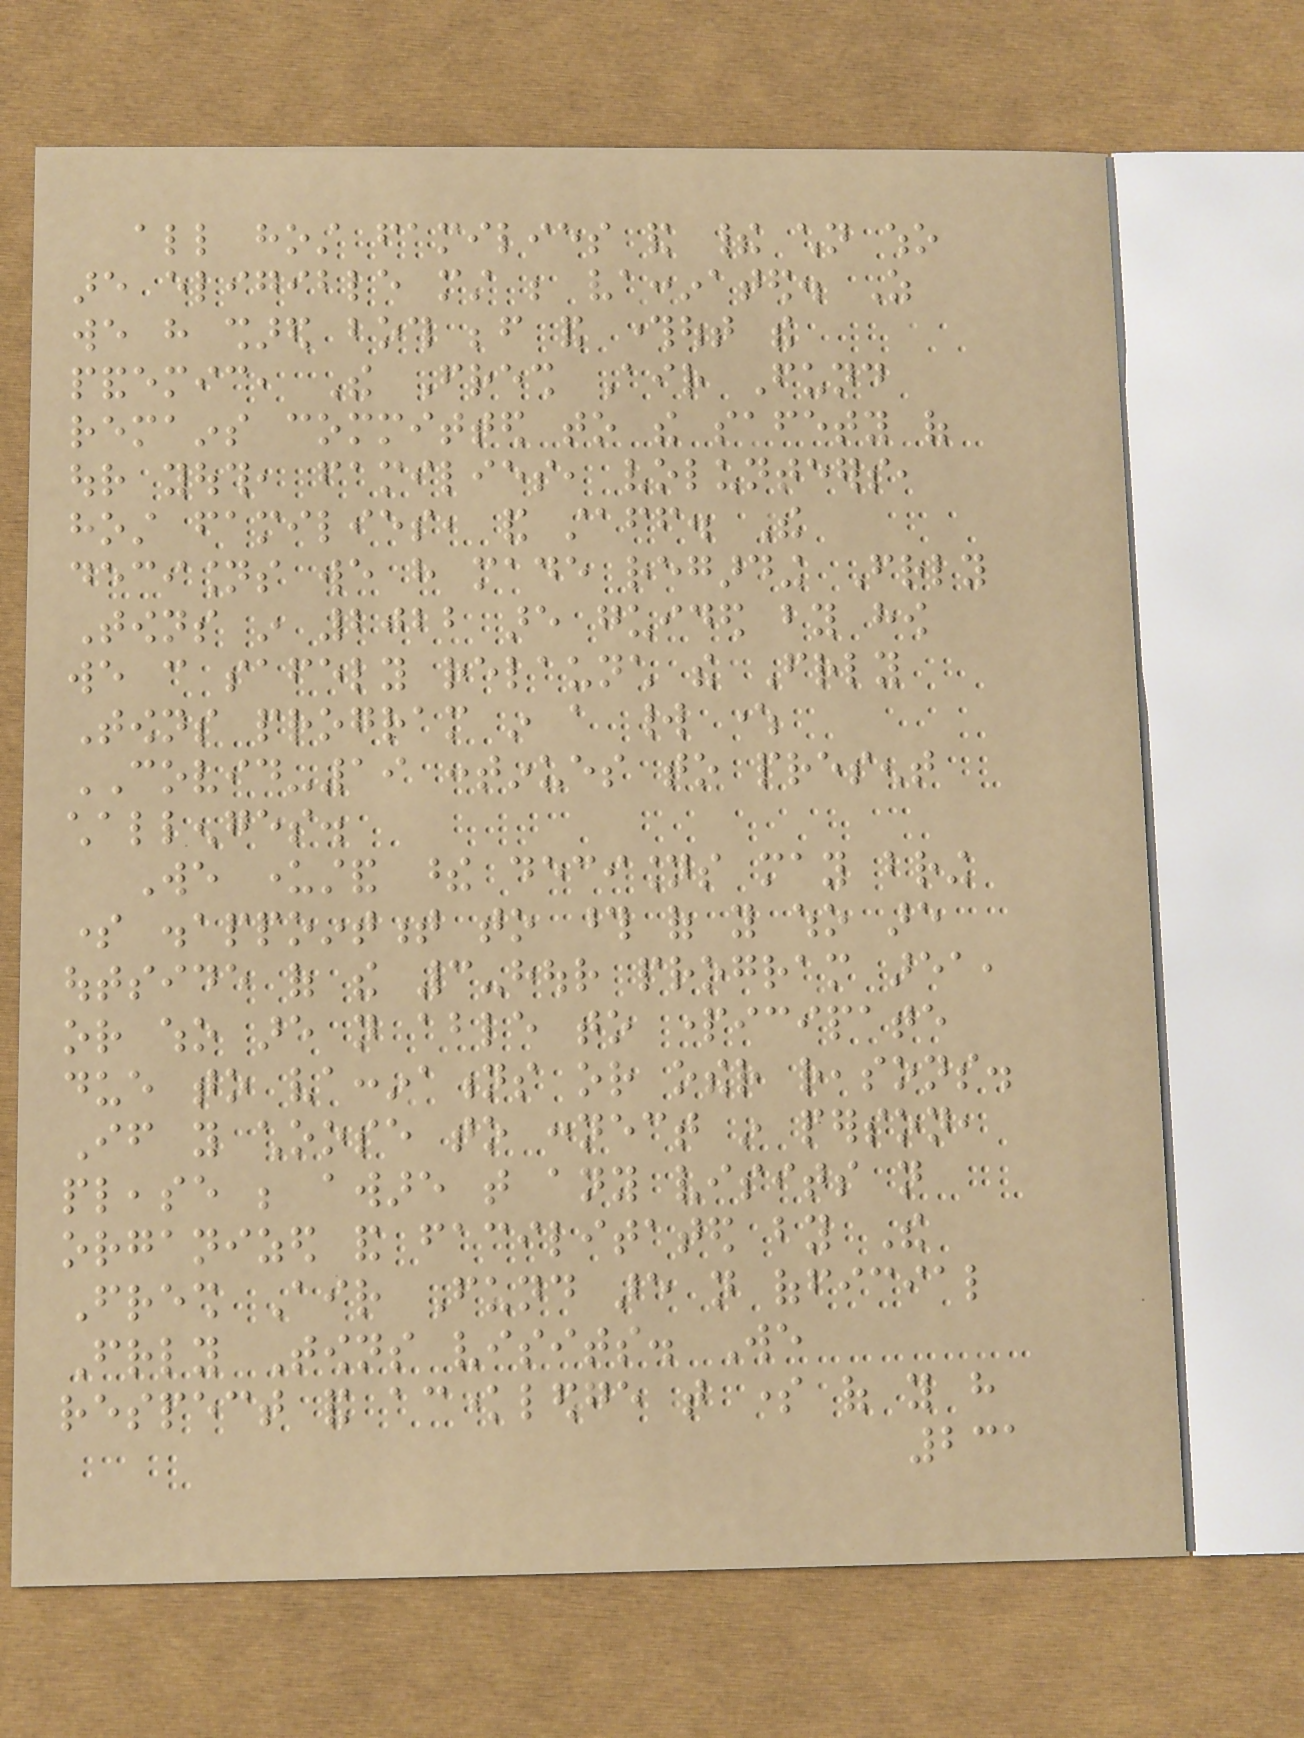all host families and their children who
are eligible must be vaccinated. As
we have shared both before and throughout the
pandemic, The Fresh Air Fund
remains committed to the safety of
our youth, families, volunteers,
host families, and staff. The
decisions we have made regarding Friendly
Towns in 2022 are guided by how
we can safely relaunch the Friendly
Towns program in a world where
COVID-19 continues to present
challenges.
We understand these decisions may bring
some disappointment to those of you who are
outside of the 3-hour program area,
or who are not able to participate
due to vaccinations or other reasons.
If you choose to connect in person,
please be aware that any visits not
organized and facilitated by The
Fresh Air Fund are not official
Friendly Towns visits. We
respect and acknowledge that some of you have
231
